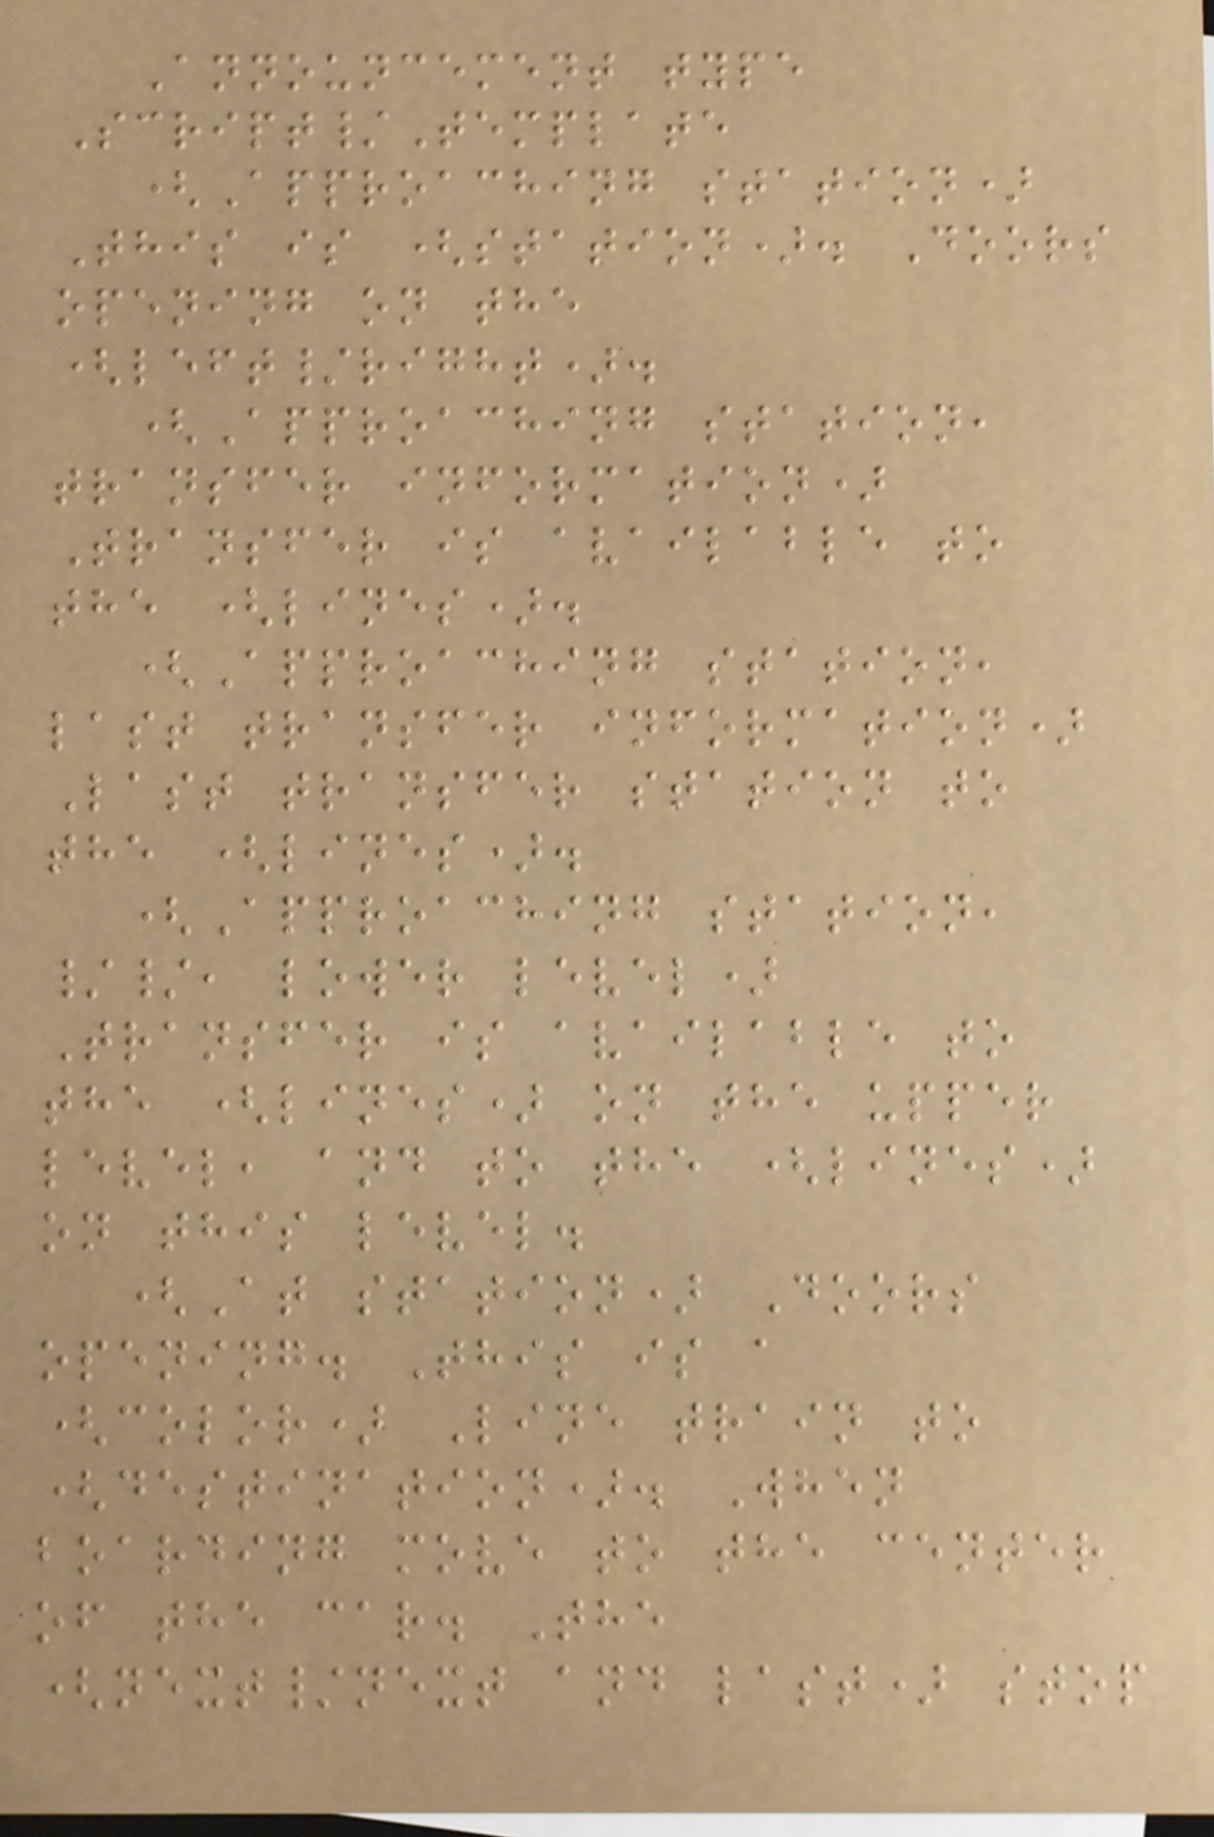Announcement type
Script/Template
(Approaching station)
This is (station). Doors
opening on the
(left/right).
(Approaching station,
transfer information)
Transfer is available to
the (lines).
(Approaching station,
last transfer information)
Last transfer station to
the (lines).
(Approaching station,
//, lower level)
Transfer is available to
the (lines) on the upper
level, and to the (lines)
on this level.
(At station) Doors
opening. This is a
(color) Line train to
(destination). When
boarding move to the center
of the car. The
(next/next and last) stop
